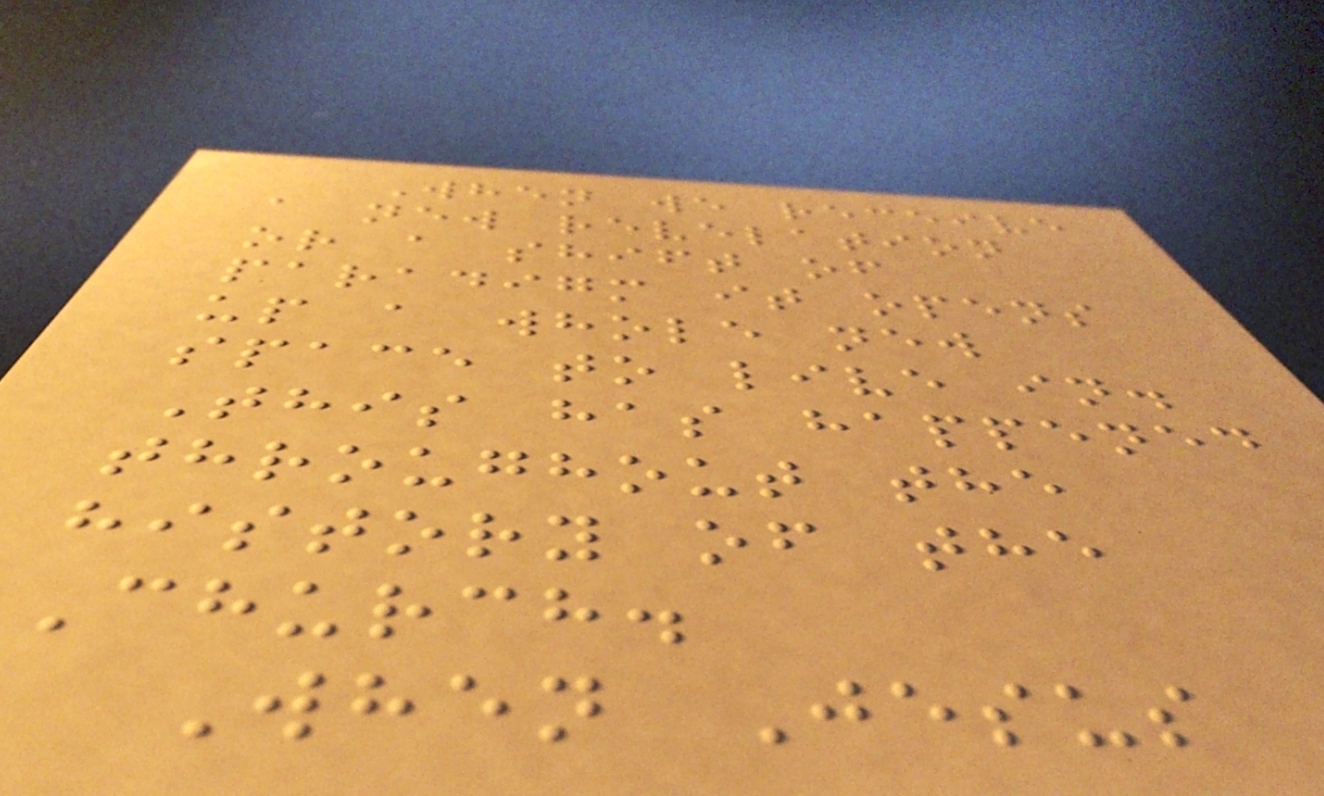When we receive
a new revelation
or a shift of
paradigm it opens
up a whole new
space to live in.
This has happened
throughout the
history of the
Church.
When Jesus
